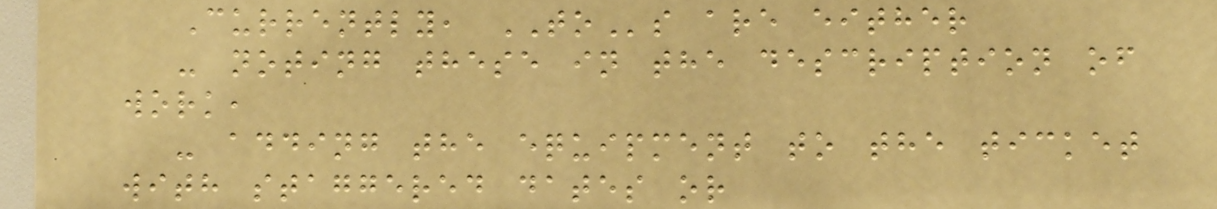Currently, TOs are either
- noting these in the description of
work,
- adding the equipment to the ticket
with staggered dates or
